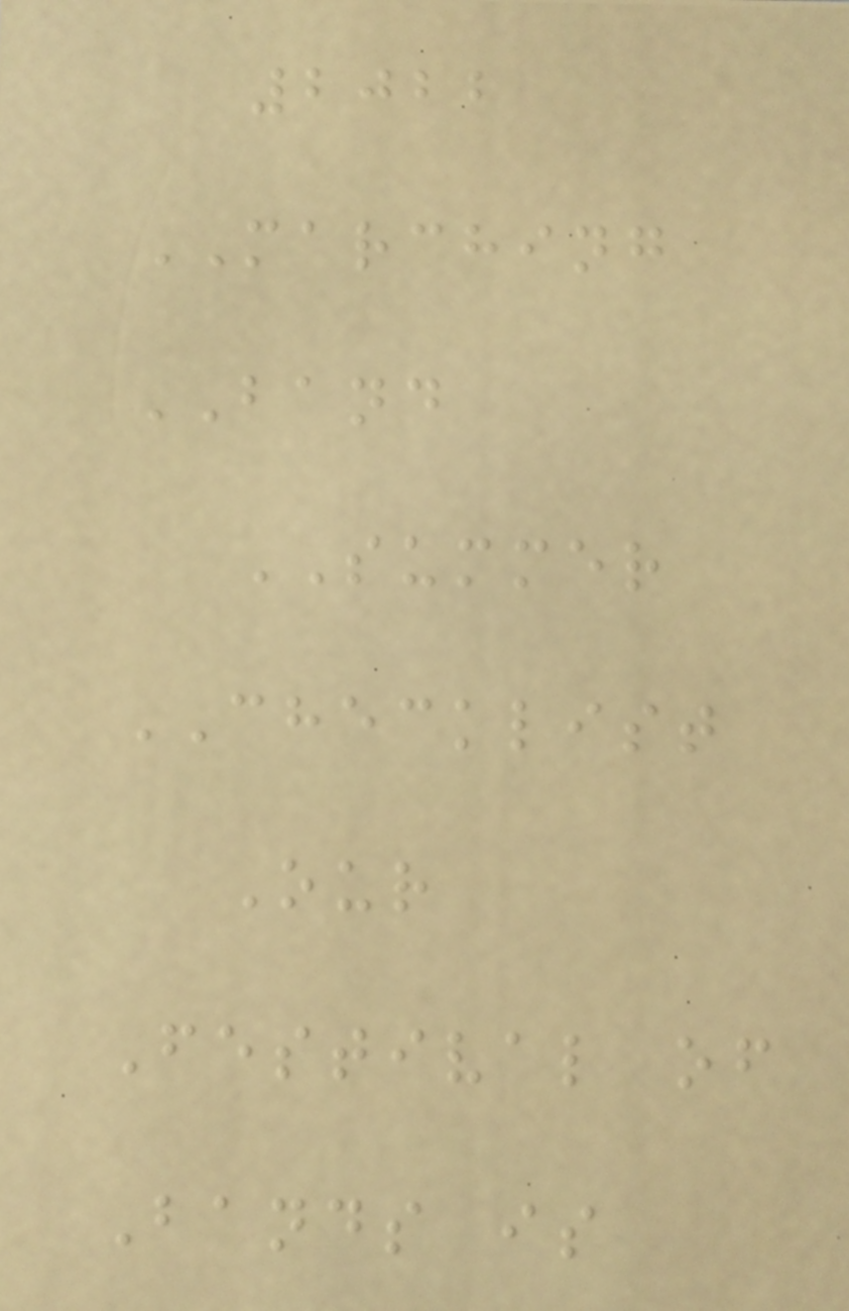2022
MARCHING
BAND
SUMMER
CHECKLIST
Our
Festival of
Bands is
